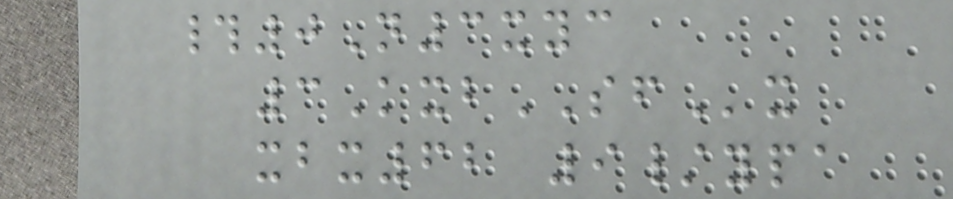#0N3xyc
3KxbSFx
xbx62 9/ypa
